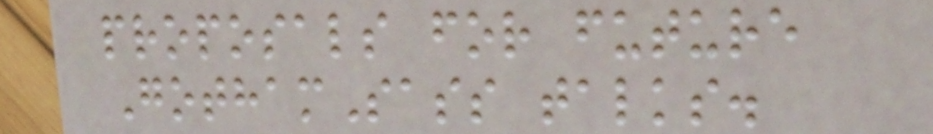proposals for future
GothamSass talks.
